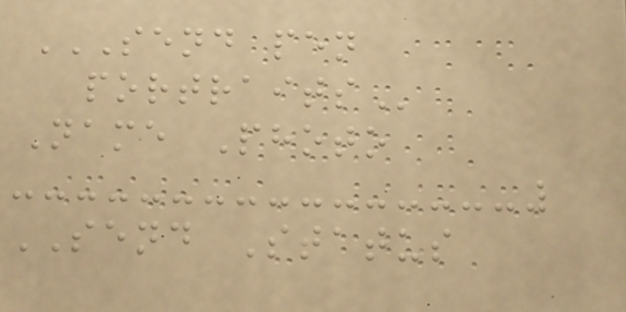SEND PEN
PORTRAITS
Name Photo
SEND Status
